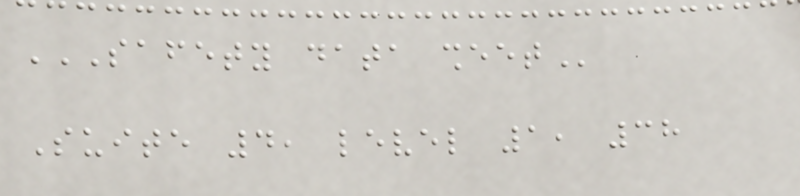SAFETY DATA SHEET
Suite 4, level 1, 38
